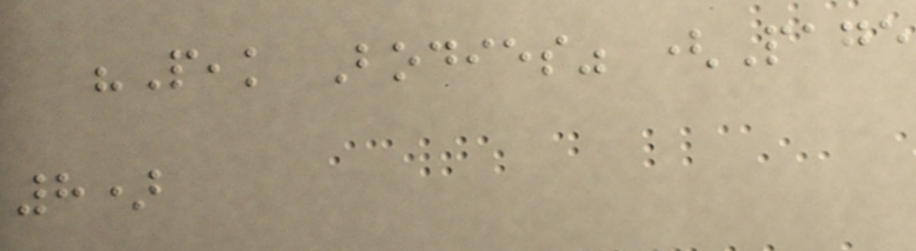"Peak Bodies" (Page
8)
